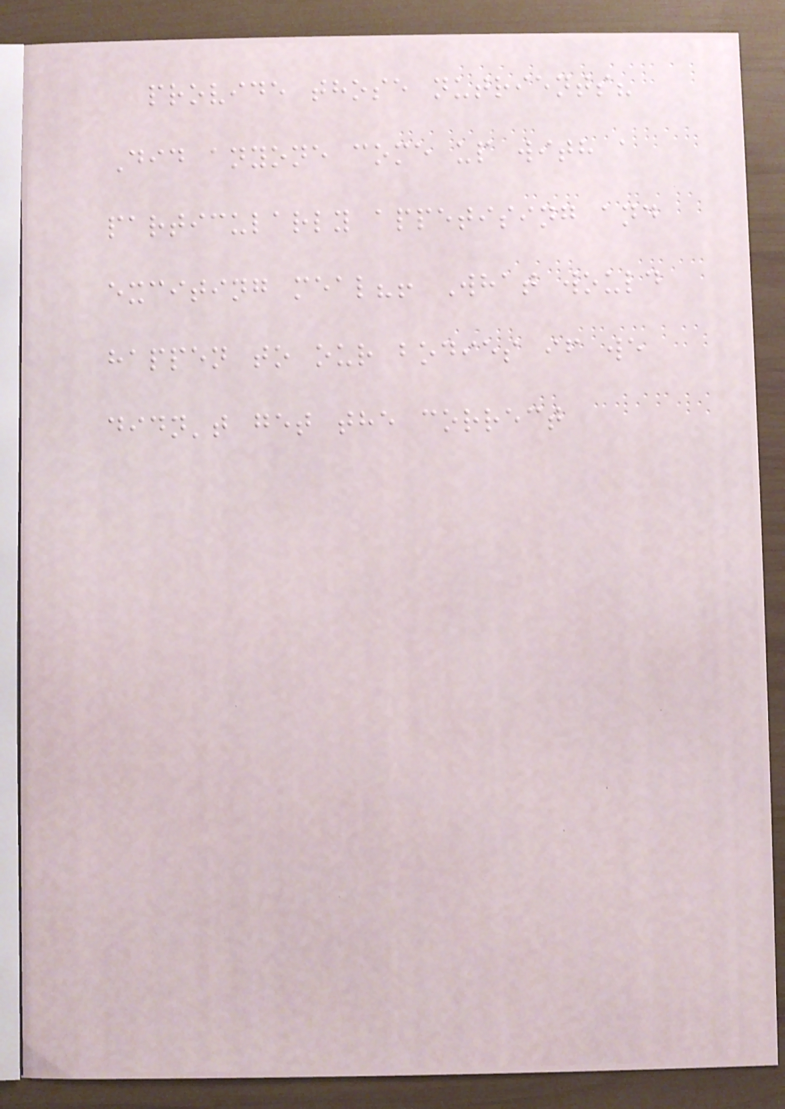provide those nutrients?
Did anyone come up with a
particularly appetising and
exciting meal?! What would
happen to our bodies if we
didn't get the correct
